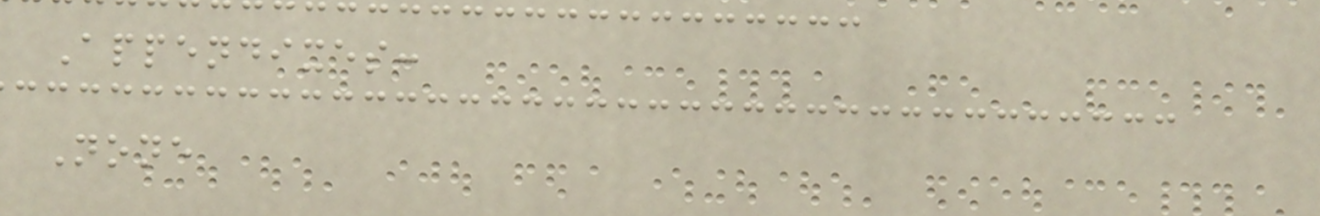Appendixes:
None
